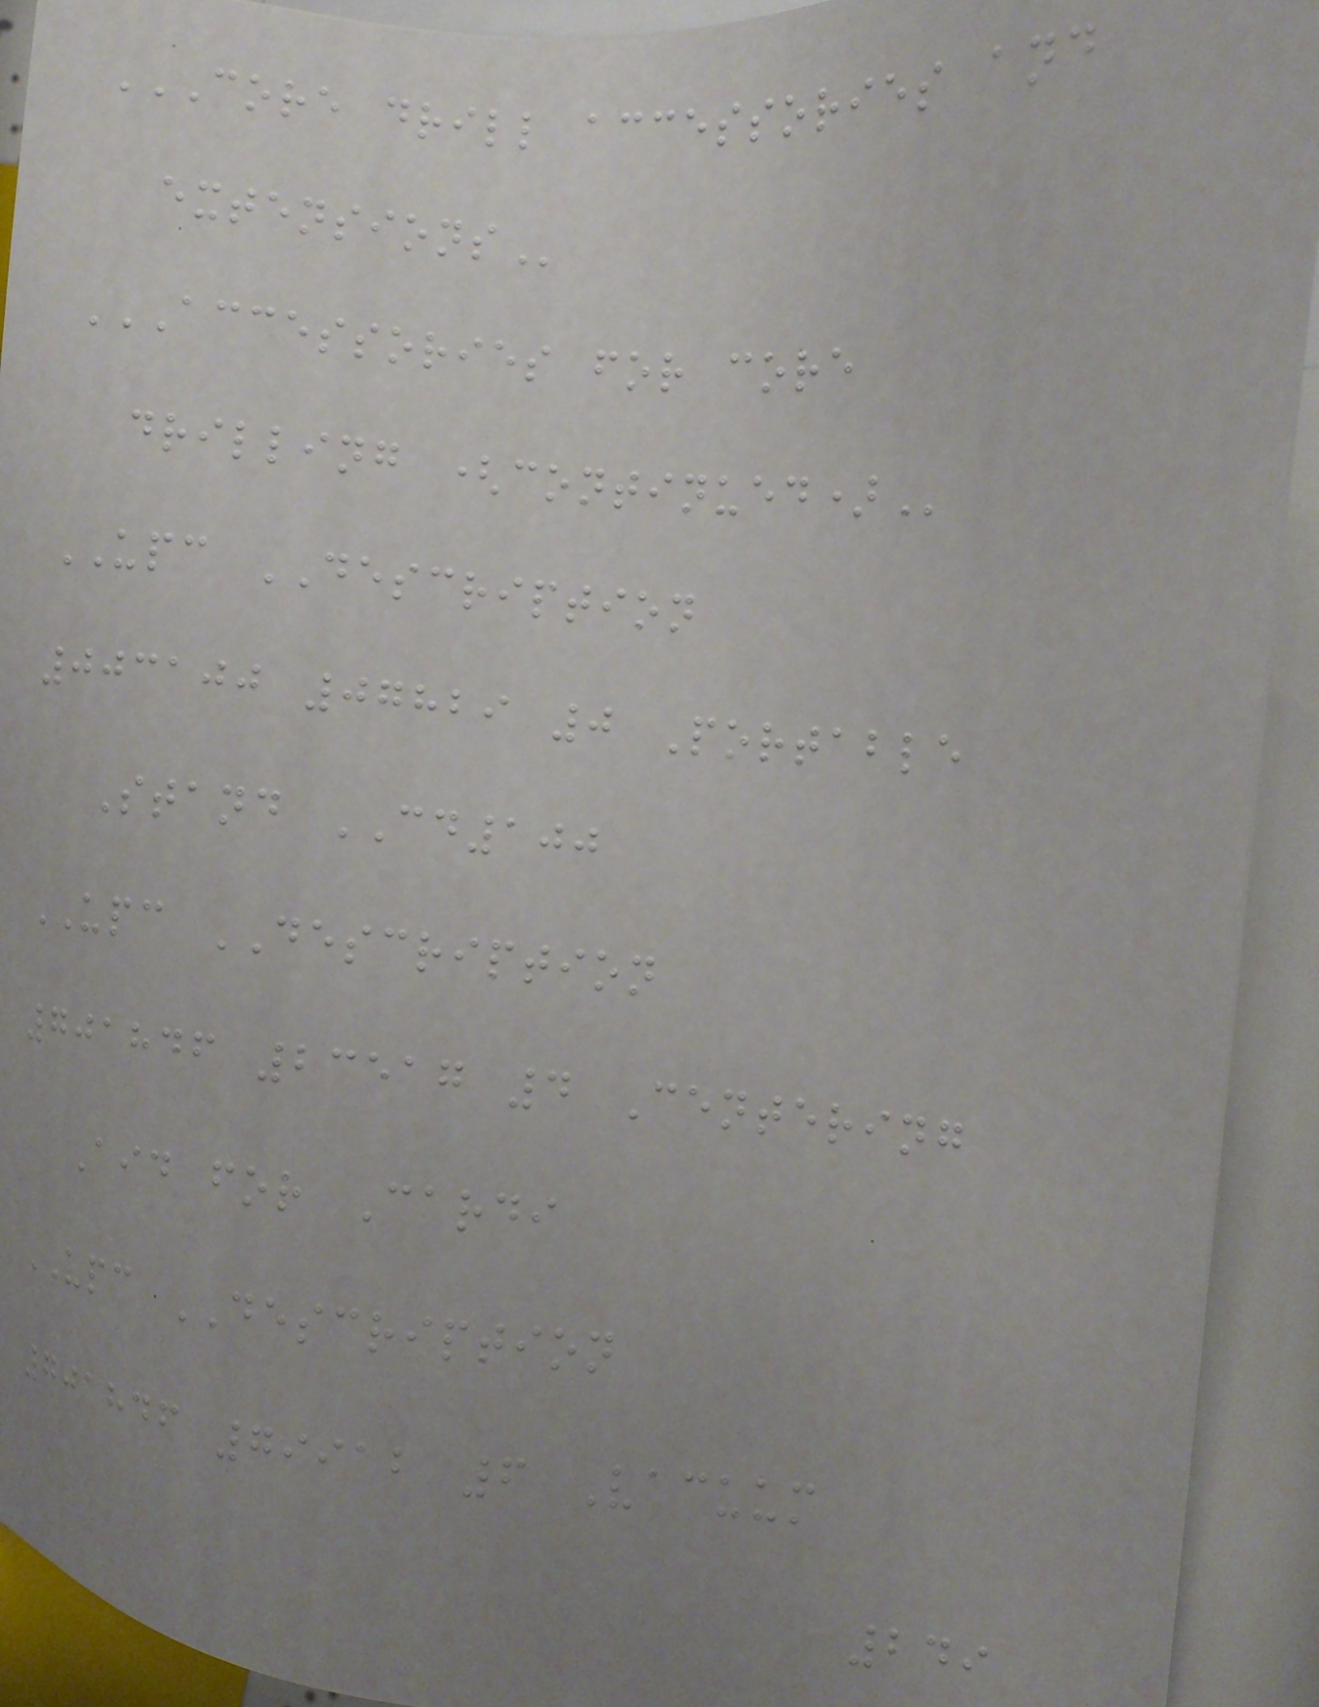CORE DRILL ACCESSORIES AND
EXTENSIONS
ACCESSORIES FOR CORE
DRILLING (CONTINUED)
UPC DESCRIPTION
003100 07829 0 Portable
Stand CD100
UPC DESCRIPTION
701846 23517 4 Centering
Aid for Cardi
UPC DESCRIPTION
701846 79912 6 Vacuum
249
